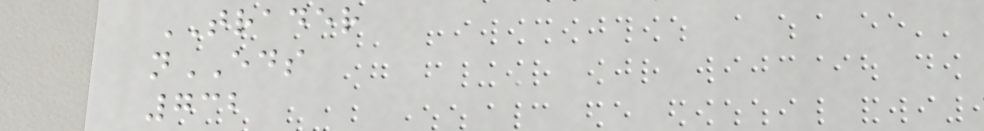TRADER
nEDS
732
